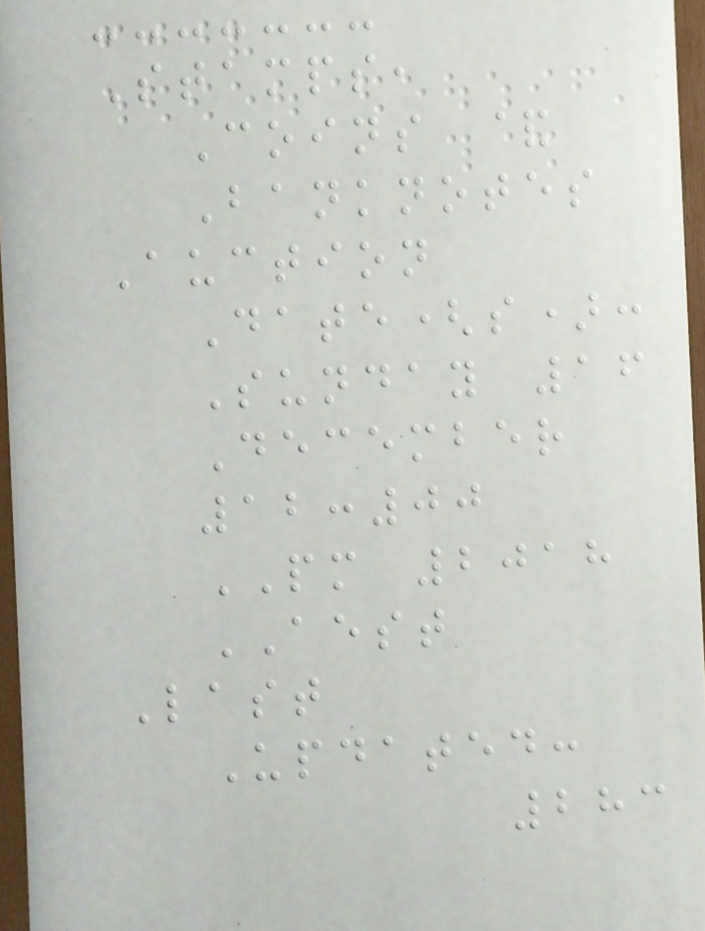Stamps,
Coins &
Banknotes
Auction
Date(s):
Sunday 16
December
12:00
PM 2018
AEST
Last
Updated:
283
